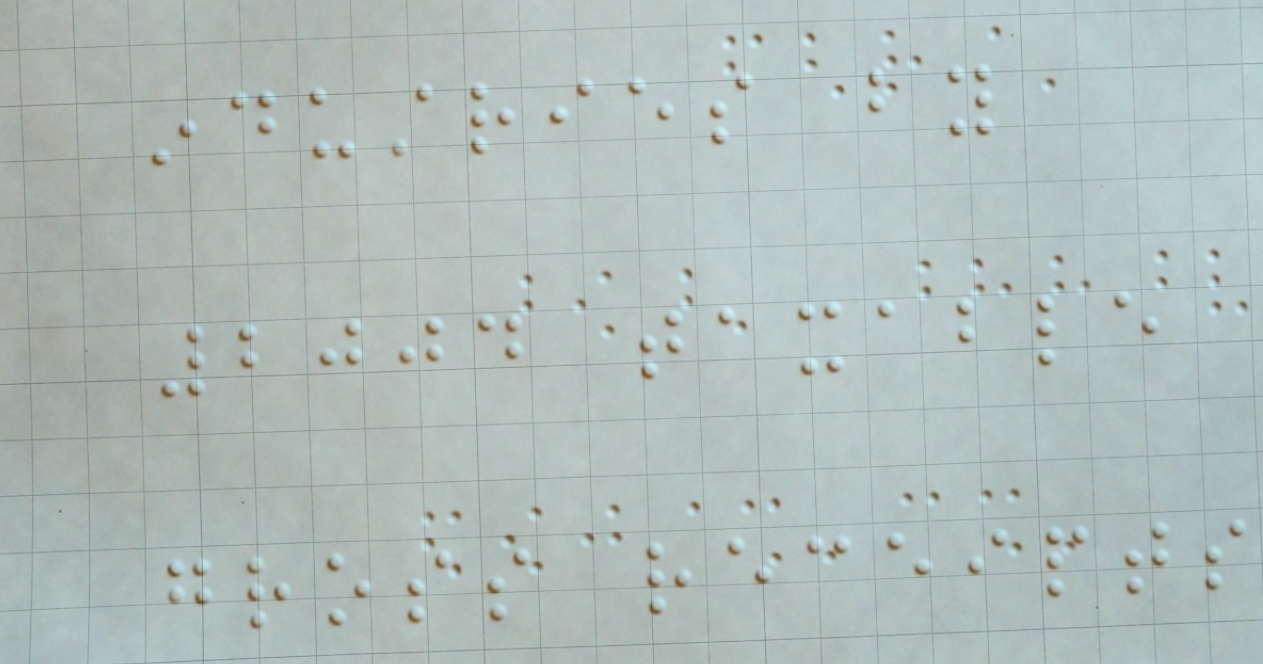industries by
2004 taxable
gross receipts
